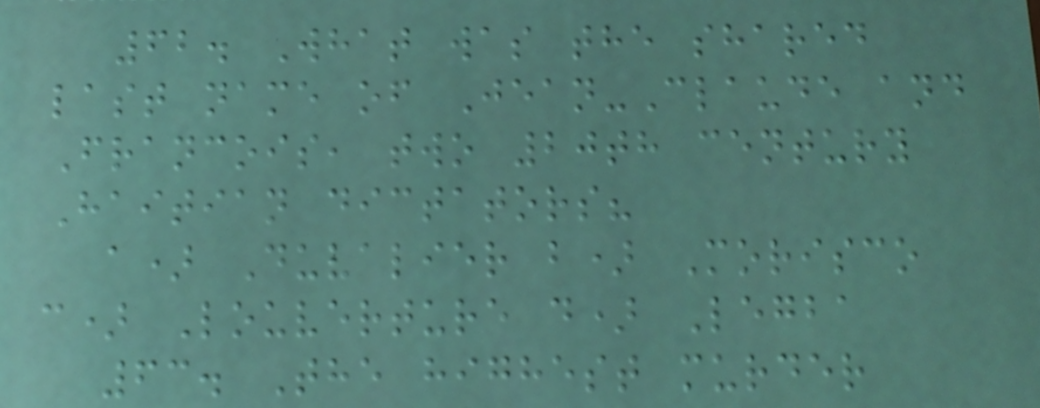62. What was the shared
last name of Jean-Claude and
Francois, two 20th century
Haitian dictators?
a) Duvalier b) Morisco
c) Louverture d) Legba
63. The highest murder
